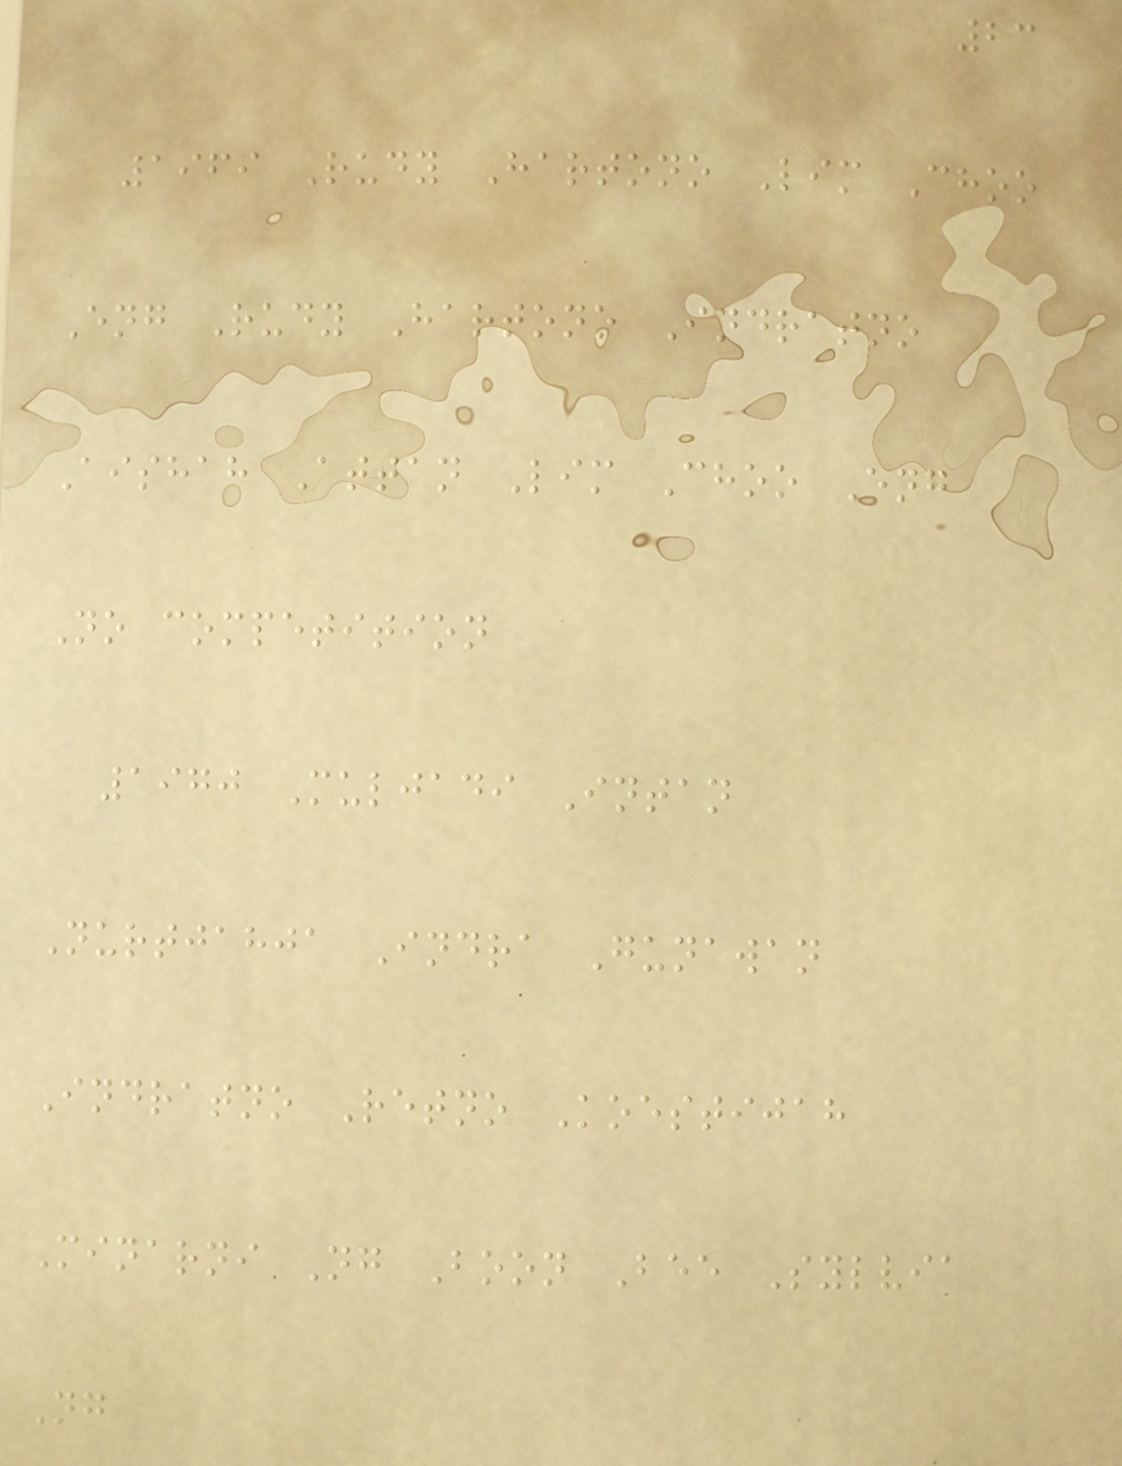23
1969 Rudy Hartono Lim Choo
Eng Rudy Hartono Indratno
Aishah Attan Lim Choo Eng
No competition
1970 Muljadi Intan
Nurtjahja Indra Gunawan
Indratno Retno Koestijah
Minarni Ng Boon Bee Sylvia
Ng
